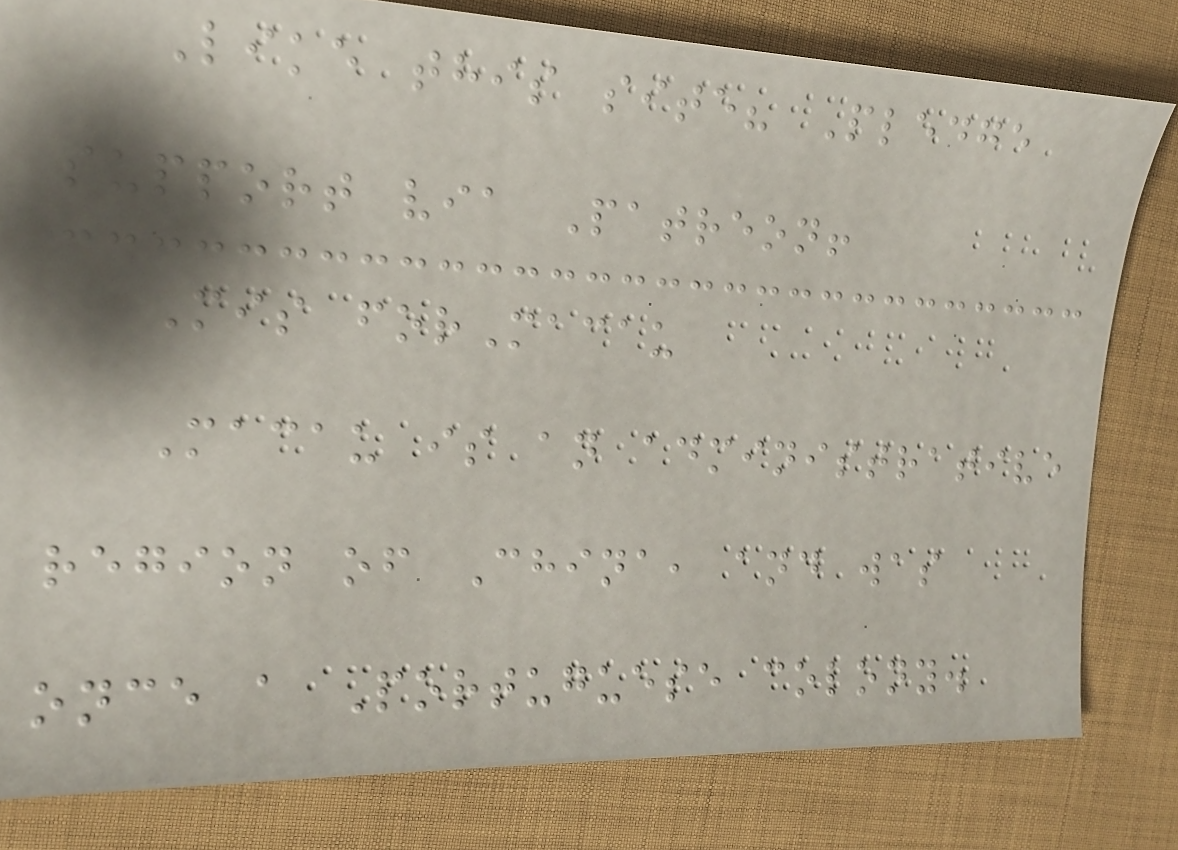Like this site? Pledge
support via Patreon!
Mis forMacau
Macau is an administrative
region of China, and was
once a Portuguese colony.
